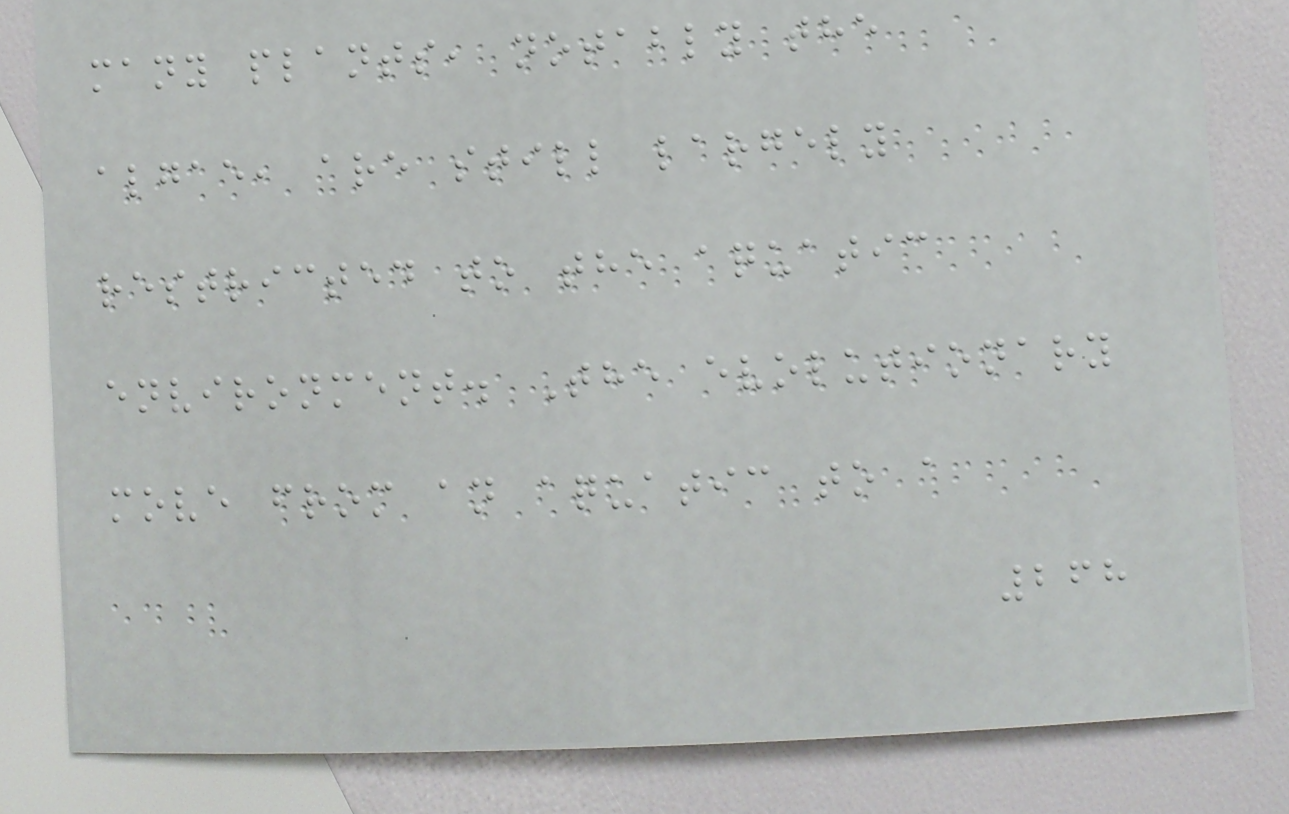many plants, notably the
algae, are still largely
restricted to the aquatic
environment. The evolutionary
move from an aquatic to a
268
